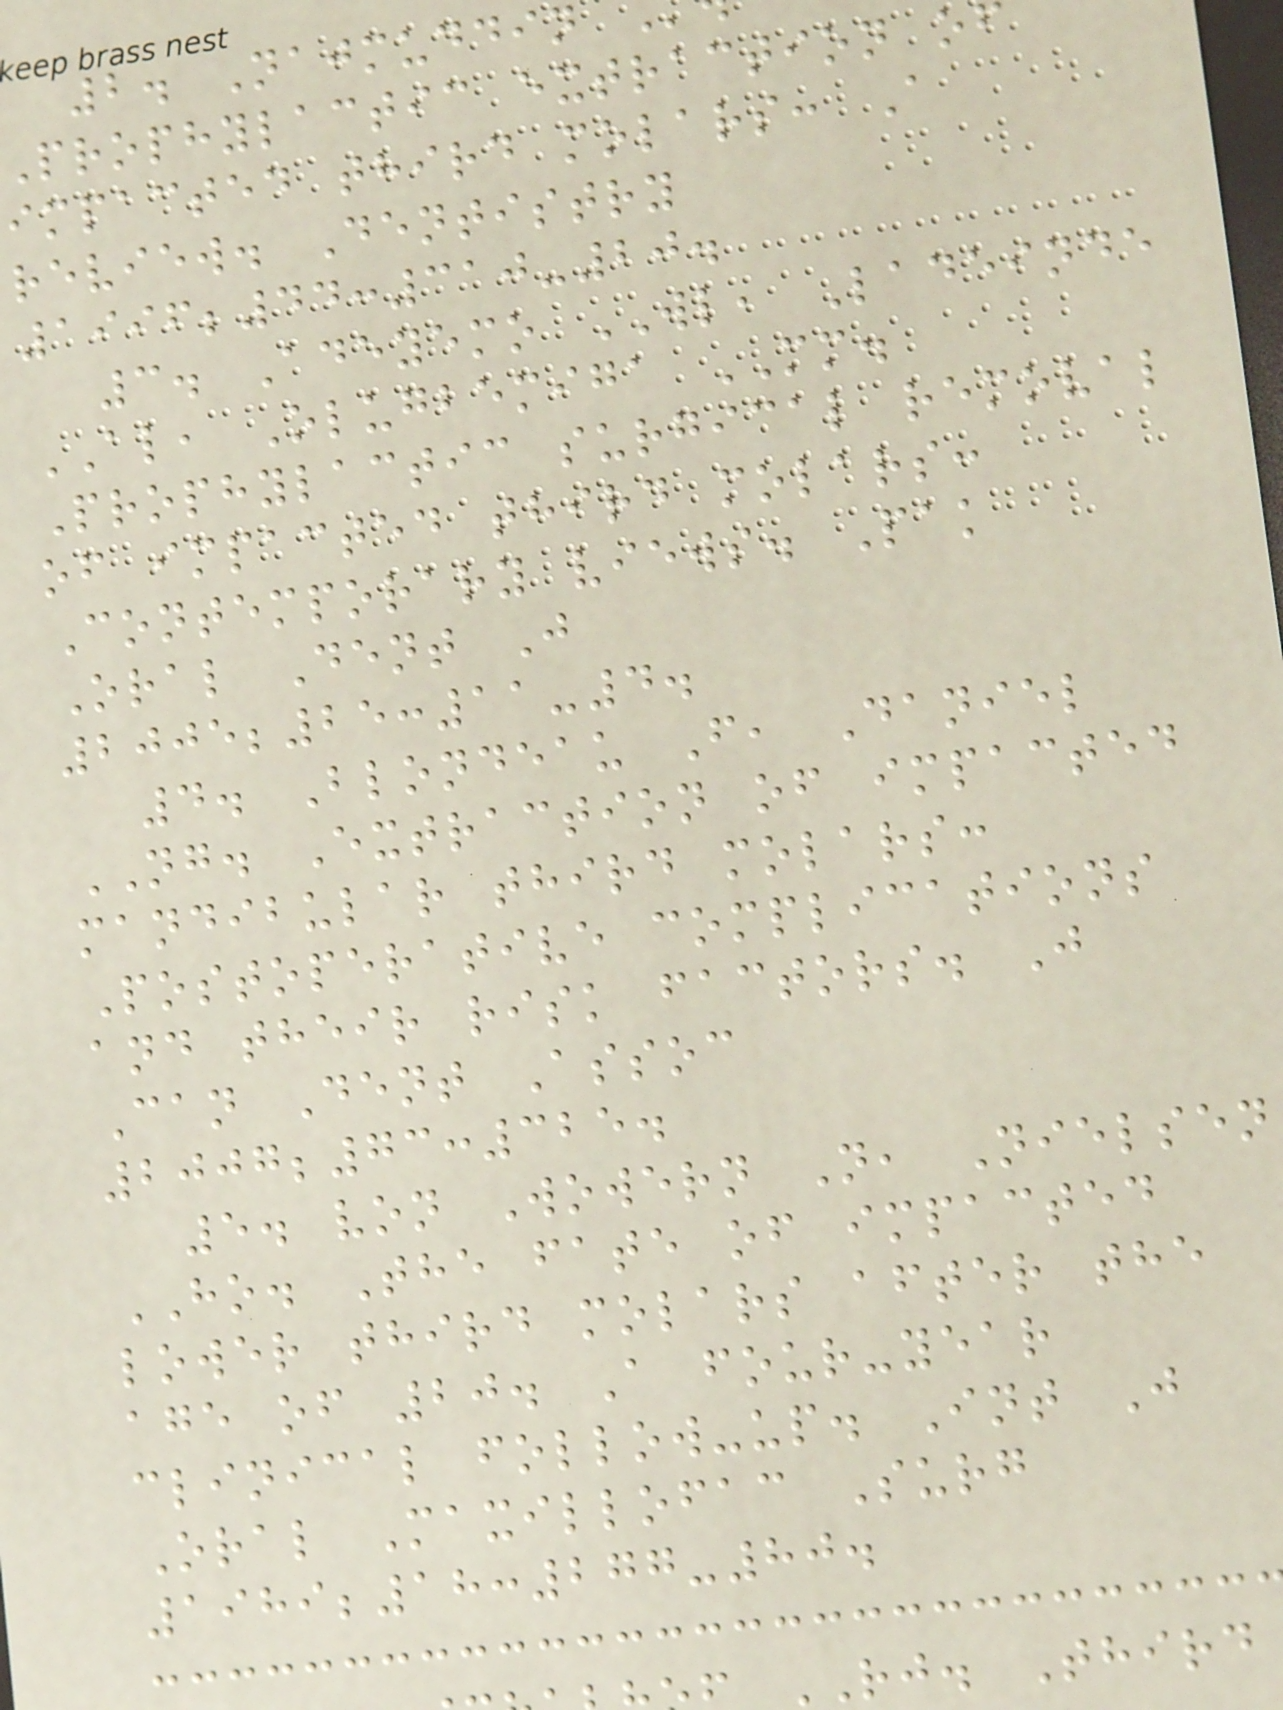2. Najmuddin
Prophylactic extraction o
impacted third molars: A
review. Dentistry
1996;44:310-20.
3. Adeyemo WL, Ladeinde
AL, Olugbemiga MM.
Prophylactic surgical removal
of impacted third molars:
Contemporary views. Pak
Oral Dent J
2005;25:11-4.
4. Blondeau F, Daniel
NG. Extraction of impacted
mandibular third molars:
Postoperative complications
and their risk factors. J
Can Dent Assoc
2007;73:325.
5. von Wowern N, Nielsen
HO. The fate of impacted
lower third molars after the
age of 20. A four-year
clinical follow-up. Int J
Oral Maxillofac Surg
1989;18:277-80.
RJ. Third
